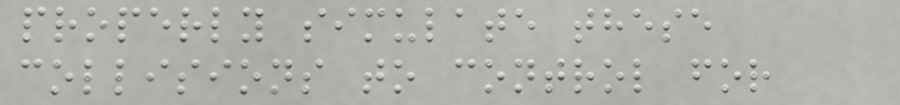properly simulate these
collisions to control for
